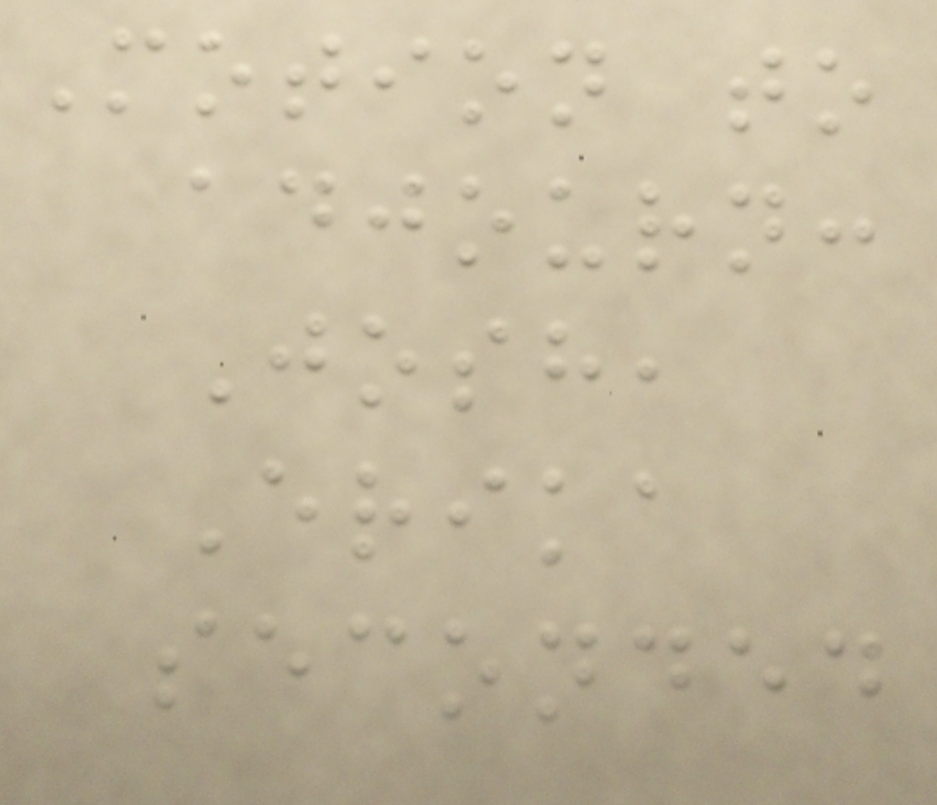Motion to
adjourn:
Josh,
Erika
seconded
